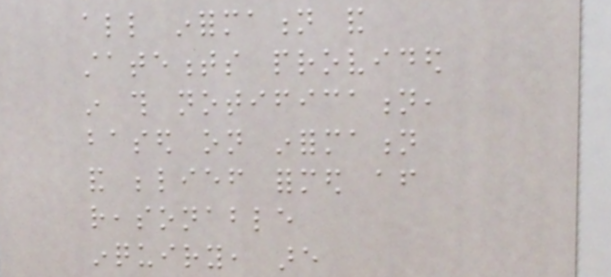all information and
statements provided
in this notification,
based on information
and belief formed after
reasonable
inquiry, are
